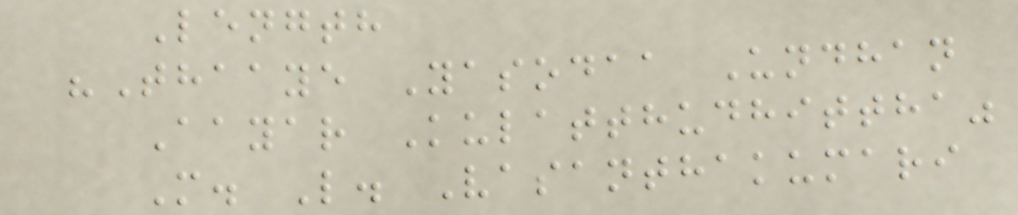Length
"Thaaye Yasodaa Undhan
Aayar Kulatthudhittha"
M. L. Vasanthakumari
